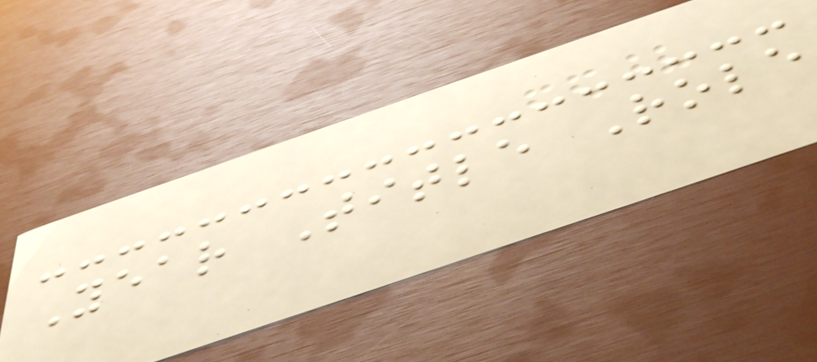Year Title Role
